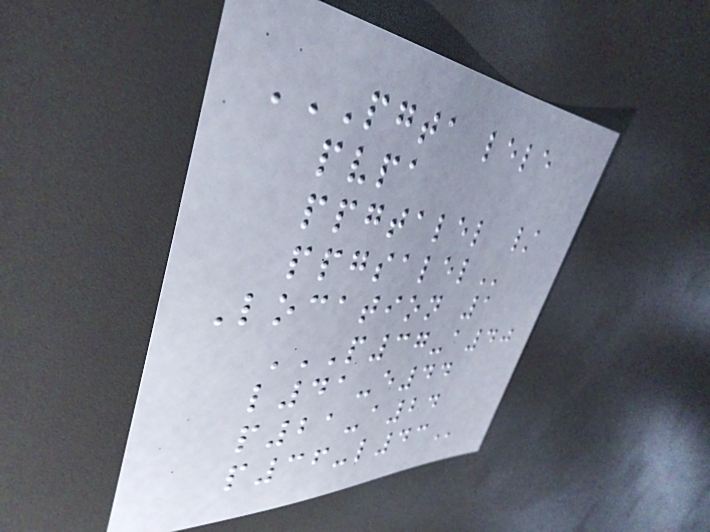PGTA LELE
PVPA
PPGTALEL /
PPGSALEL
Location 1
P37-A40
L41-E44
P21-A24
P36-L43
